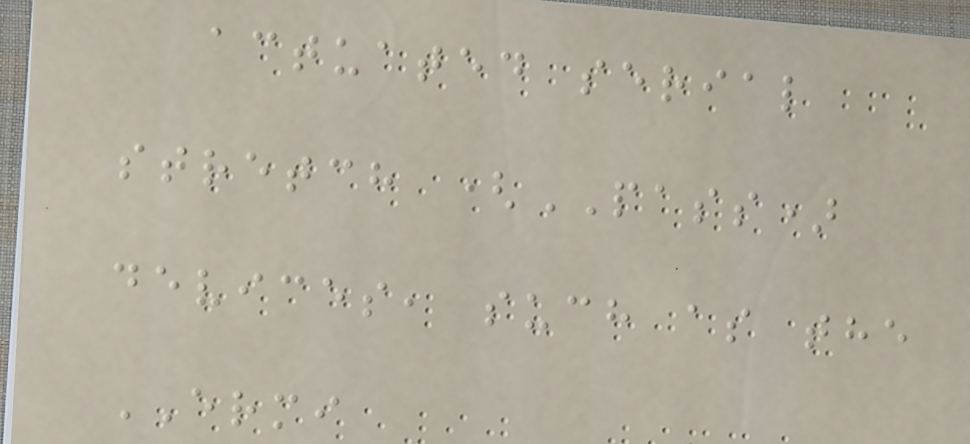actuated serial
stretch (PASS)
devices, such as the
ERMI
